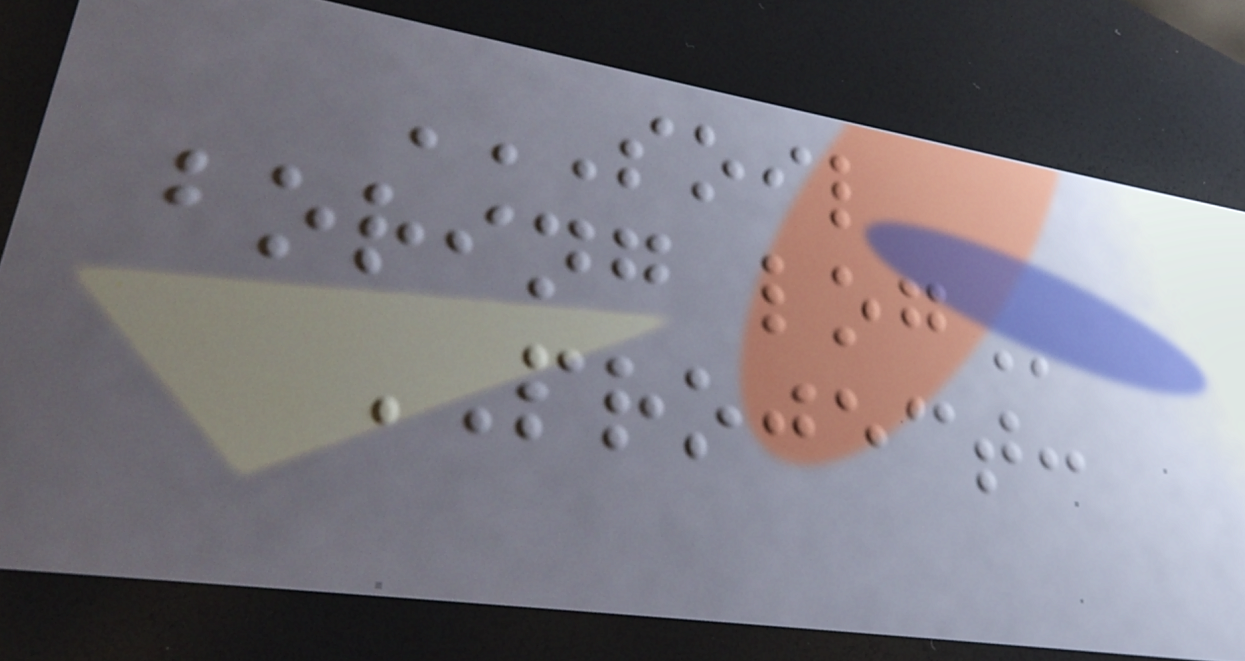SOIL
BORING LOG
PROJECT:
